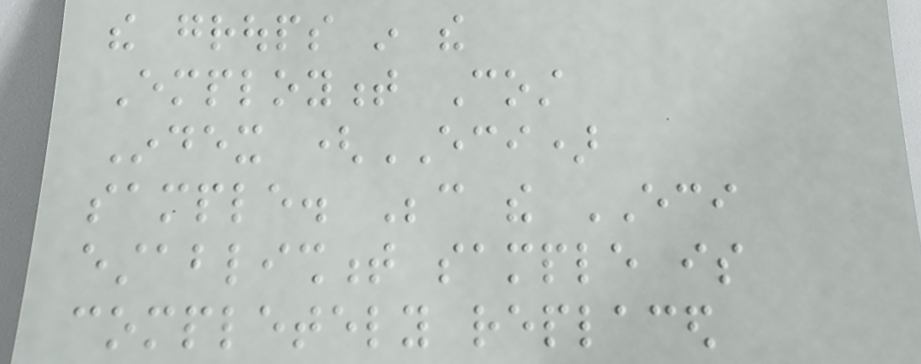the groups in the
Employment Cost
Index (ECI)
sample. Because the ECI
establishment sample is
completely replaced
